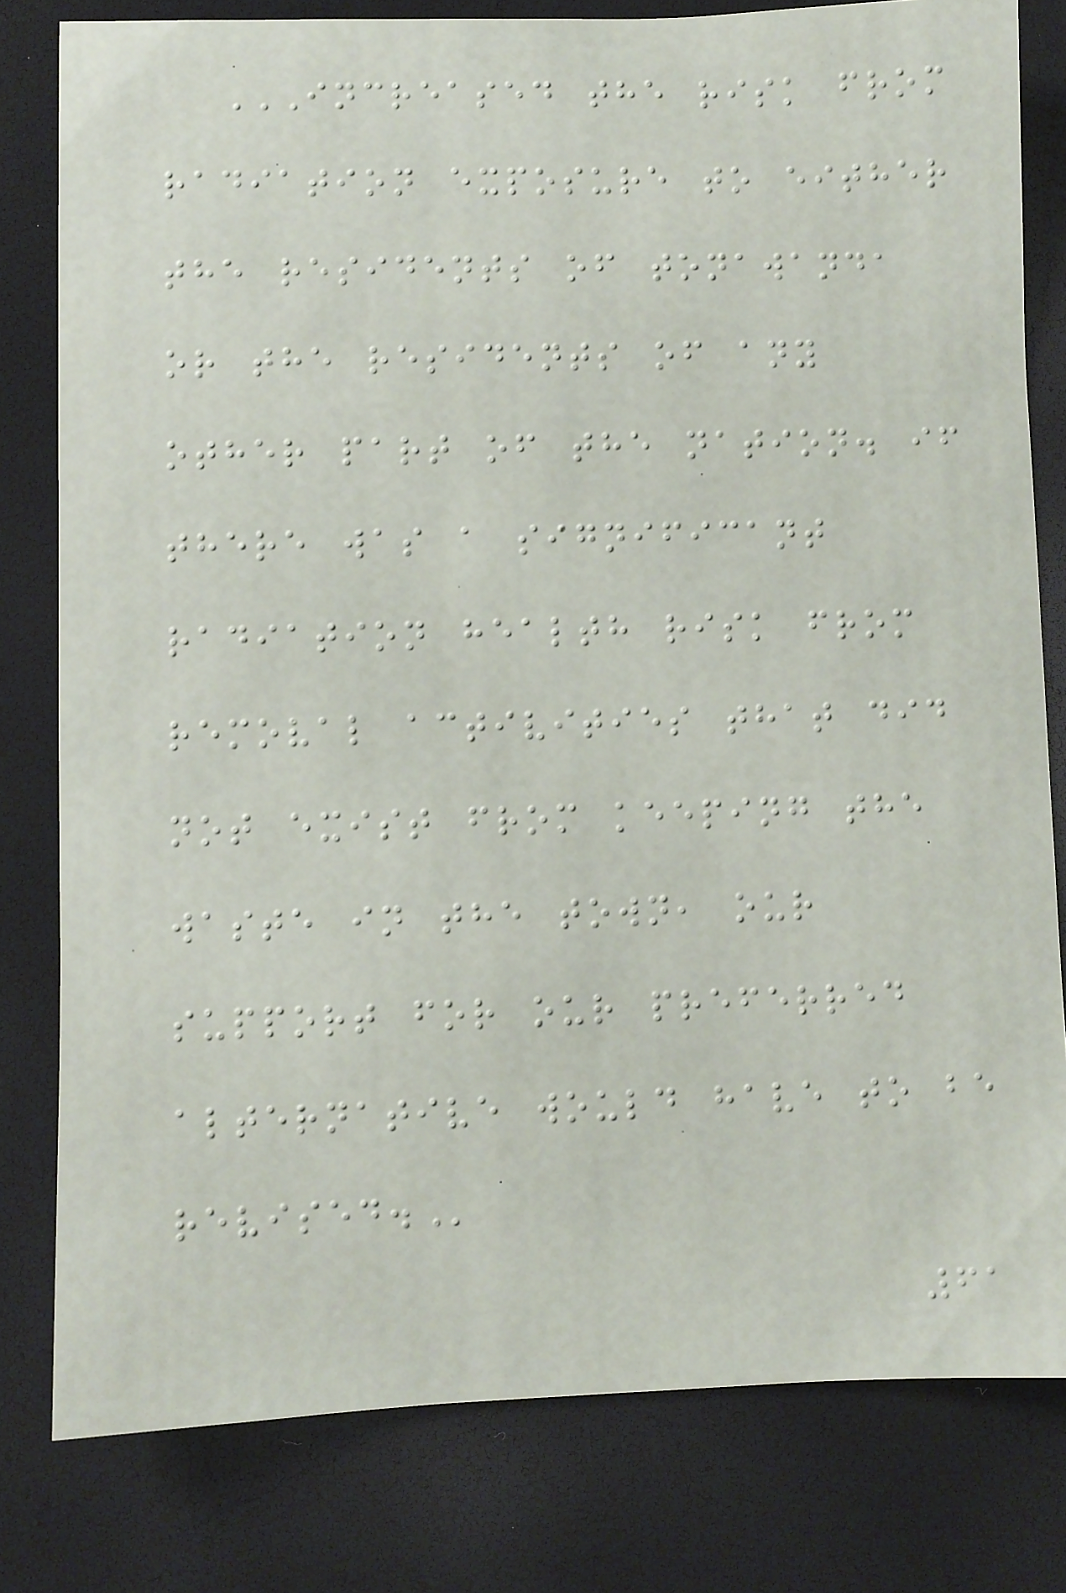INCREASED THE RISK FROM
RADIATION EXPOSURE TO EITHER
THE RESIDENTS OF TONAWANDA
OR THE RESIDENTS OF ANY
OTHER PART OF THE NATION. IF
THERE WAS A SIGNIFICANT
RADIATION HEALTH RISK FROM
REMOVAL ACTIVITIES THAT DID
NOT EXIST FROM KEEPING THE
WASTE IN THE TOWN, OUR
SUPPORT FOR OUR PREFERRED
ALTERNATIVE WOULD HAVE TO BE
REVISED.
61
